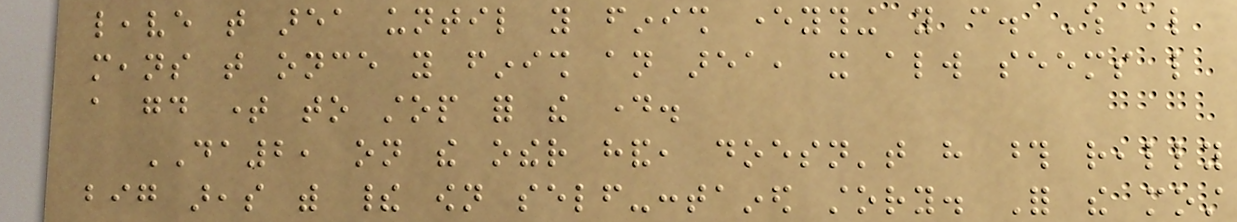leave that area until you finish everything you can. Which also
means that once you finish an area, it always seems like
a good time to stop for the day.
DA2, on the other hand, doesn't have those really
big areas with their own self-contained story. For the most
